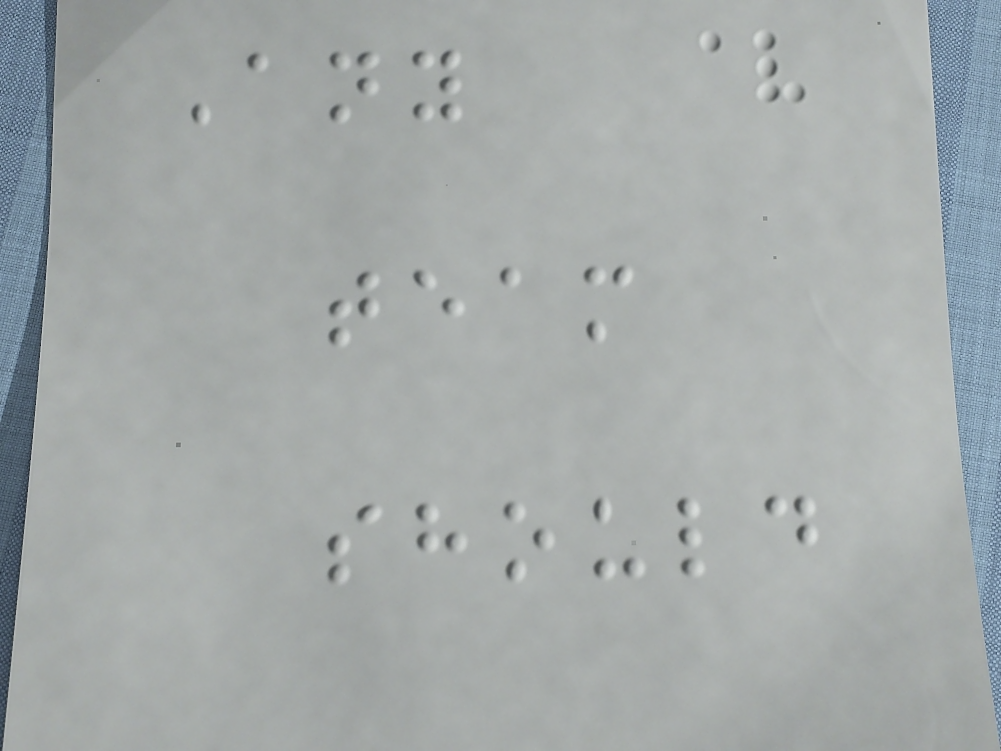Any
team
should
